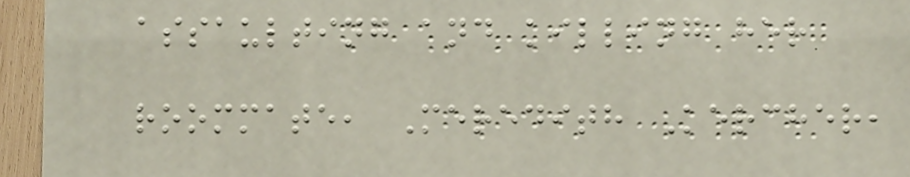assaulting and killing her
roommate, Meredith Kercher,
